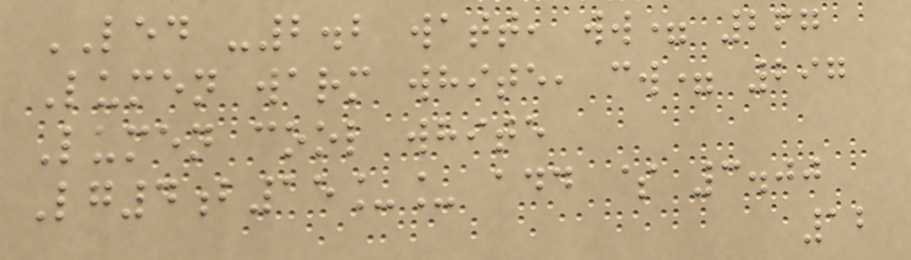LED -2.2 watt, ww= 267
Lumen warm white, cw= 297
Lumen cool white
Lg4b15__ add $ 3.00
12
